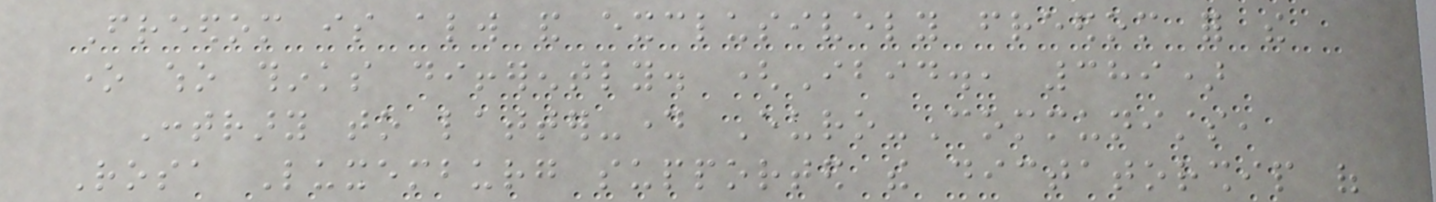Freedom is always and exclusively freedom for the
one who thinks differently. (Ibid., 389)
Contrary to latter-day Euro-Communists,
Rosa Luxemburg supported the dictatorship of
